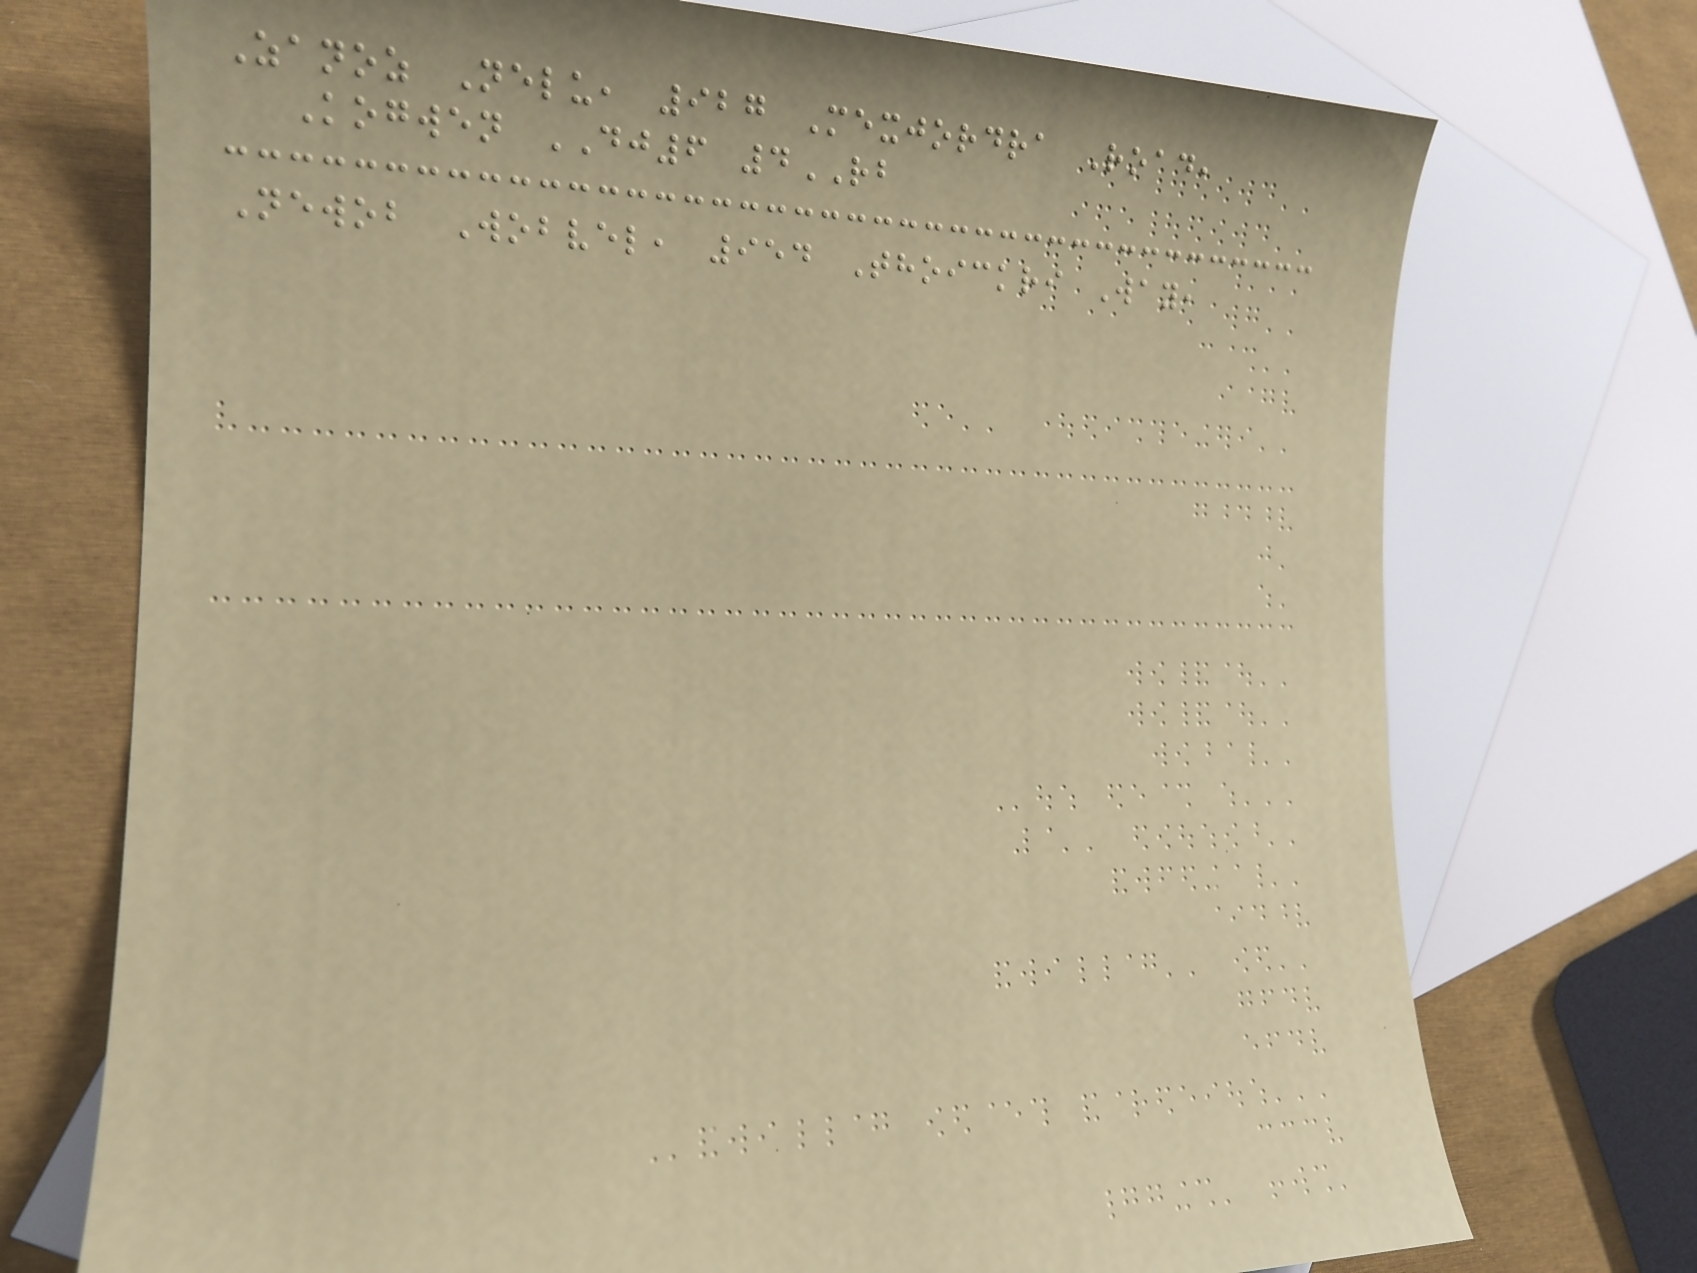Zanoz Nelu, 927 Mexjordra Road,
Kogwen DJ6 4RB
Newob Wobvel, 954 Thoickri Way,
